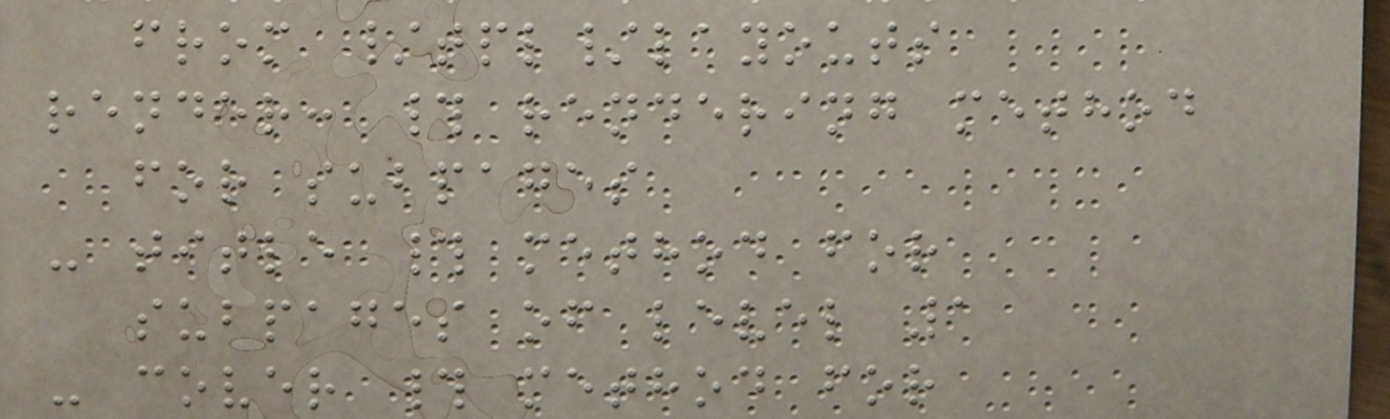from /tpl/layouts
render: # rendering method
for subpages
- title # method for
subpages of level 1
- cover # method for
